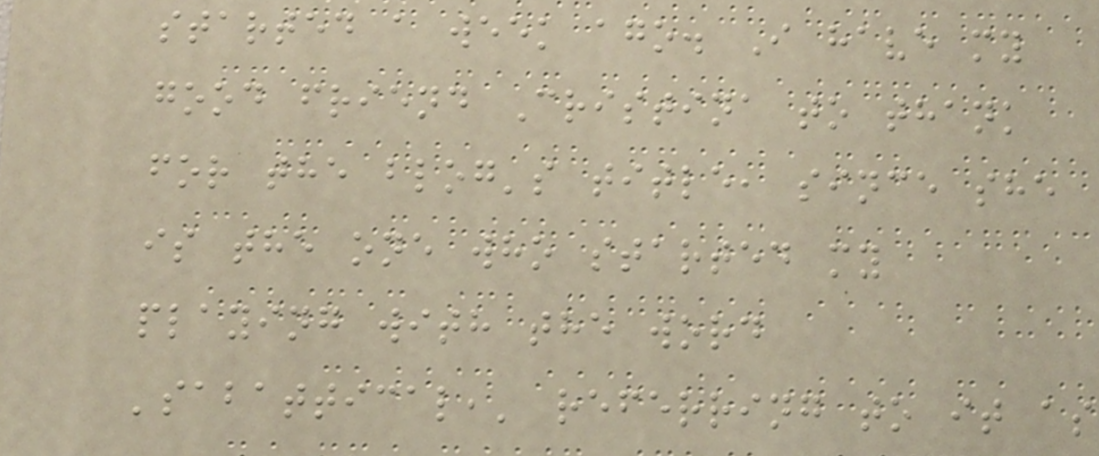started a week ago. I have my
good friend Cristina to thank
for the blog's title, since she
is the one who started my
playing with the word
'sabattical,' referring to it as
